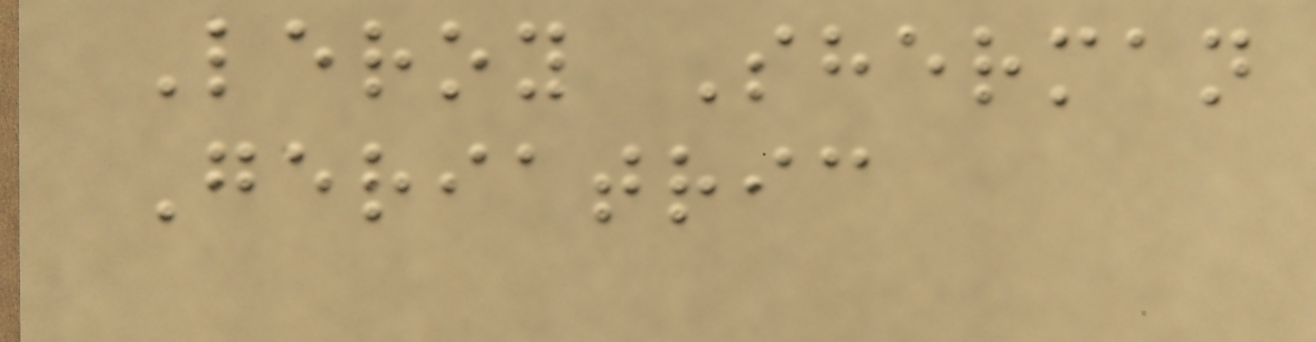Leroy Sherman
Geriatric
